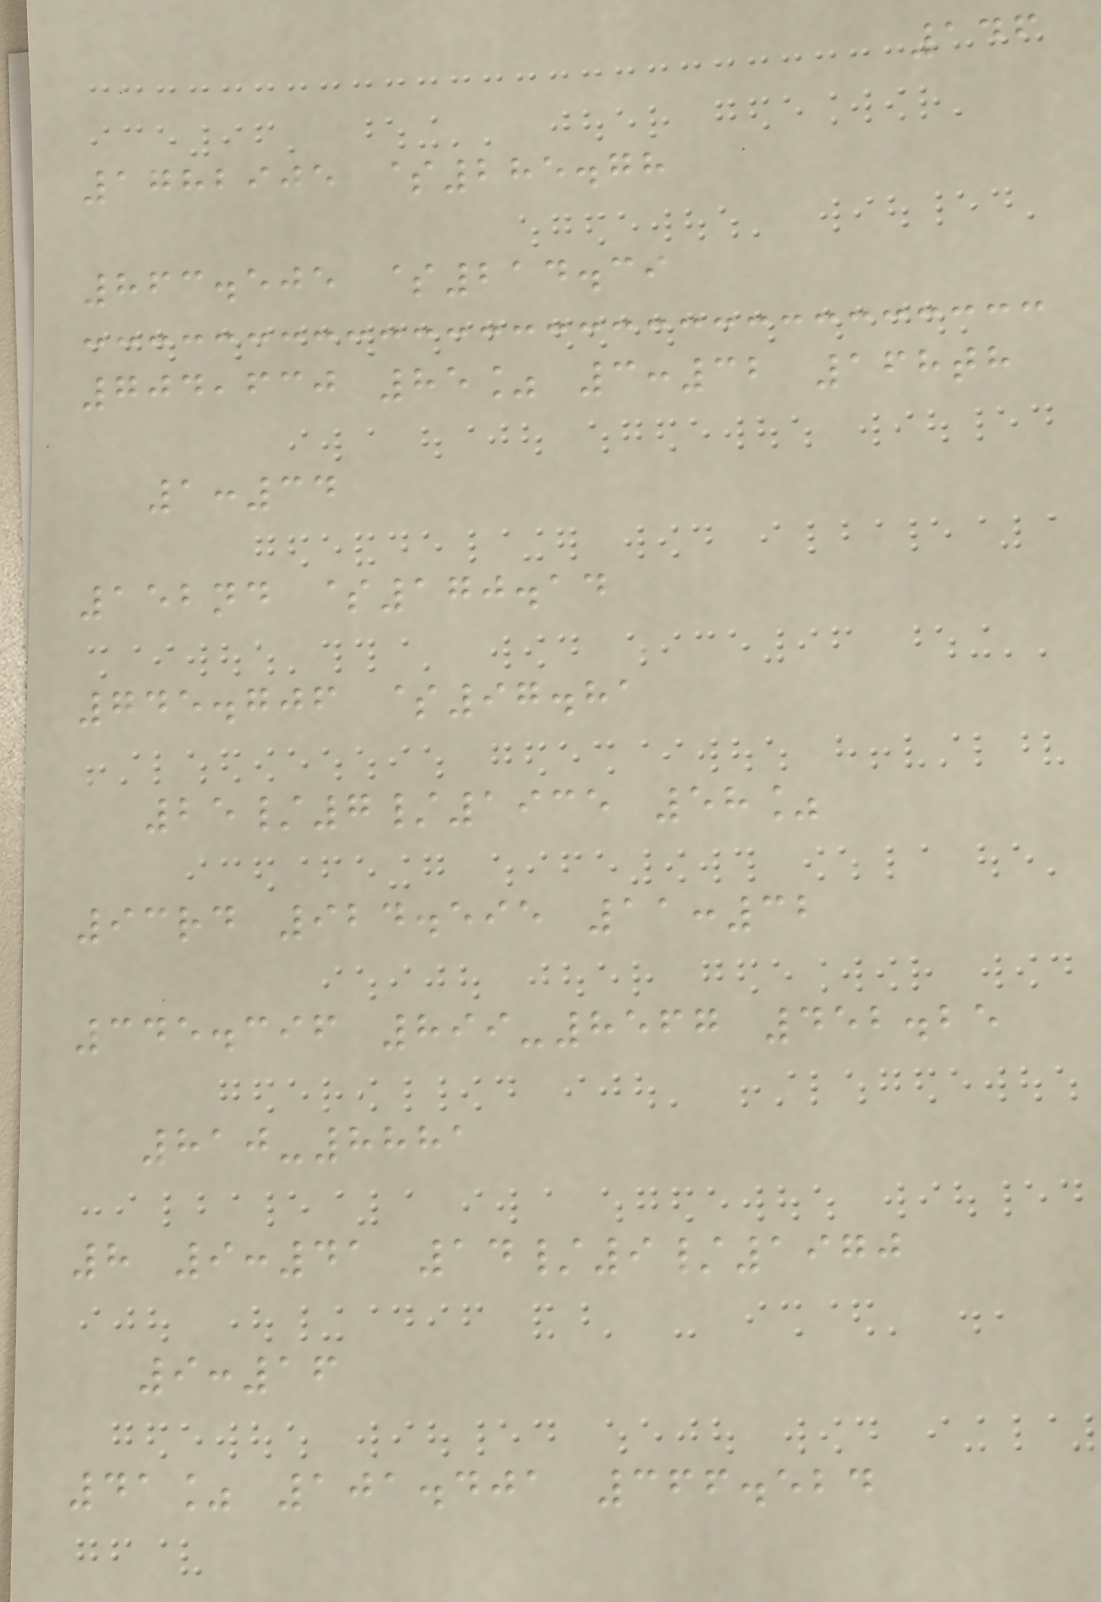146
1782905 $285.78
863.505 $214.39
704,630 85% 3:32 168th
1:34
152nd $170.14
745.706 $97.81
25/7/1935 58%
93rd 924.595 11:32
345.396 899-8567 452.25
810-8881
8 9:41 14/9/1970
9:16
41% 101.401 366.524
